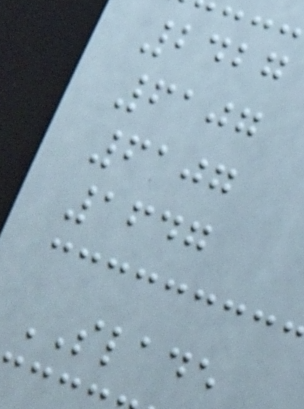2427
6107
6107
1647
SLADE
